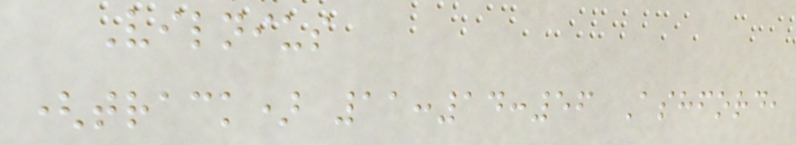Vilnius
(track) 11:14:56 Ashford,
